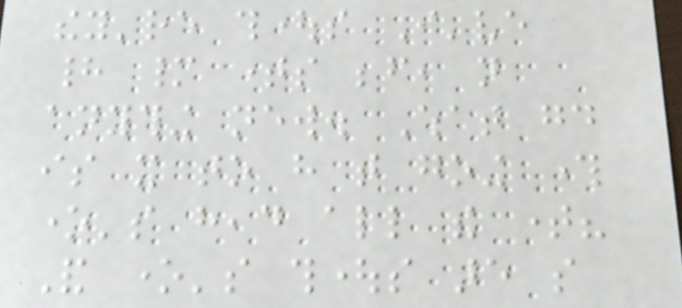they're thoughts I've
had many times before, not
anything new. What good
is it to have that going through
one's head all the time?
And one's thoughts are so
